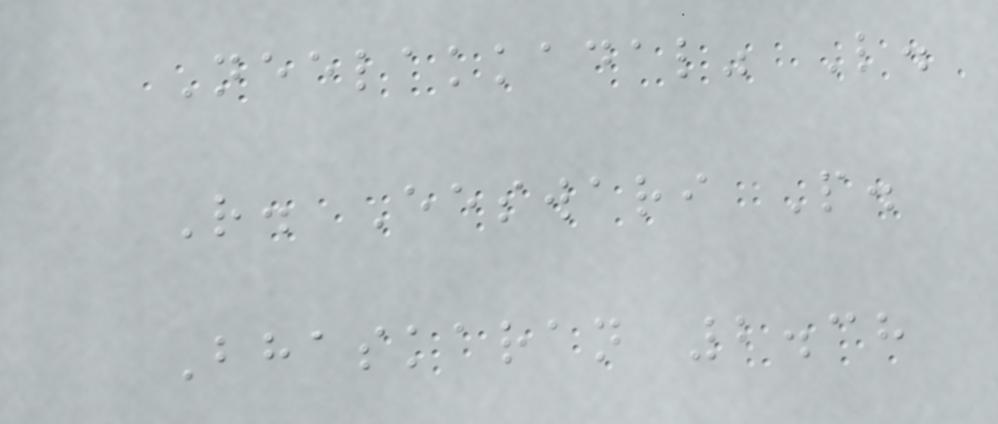Neelakkadal" L.
R. Eeswari P.
Bhaskaran 2.38
